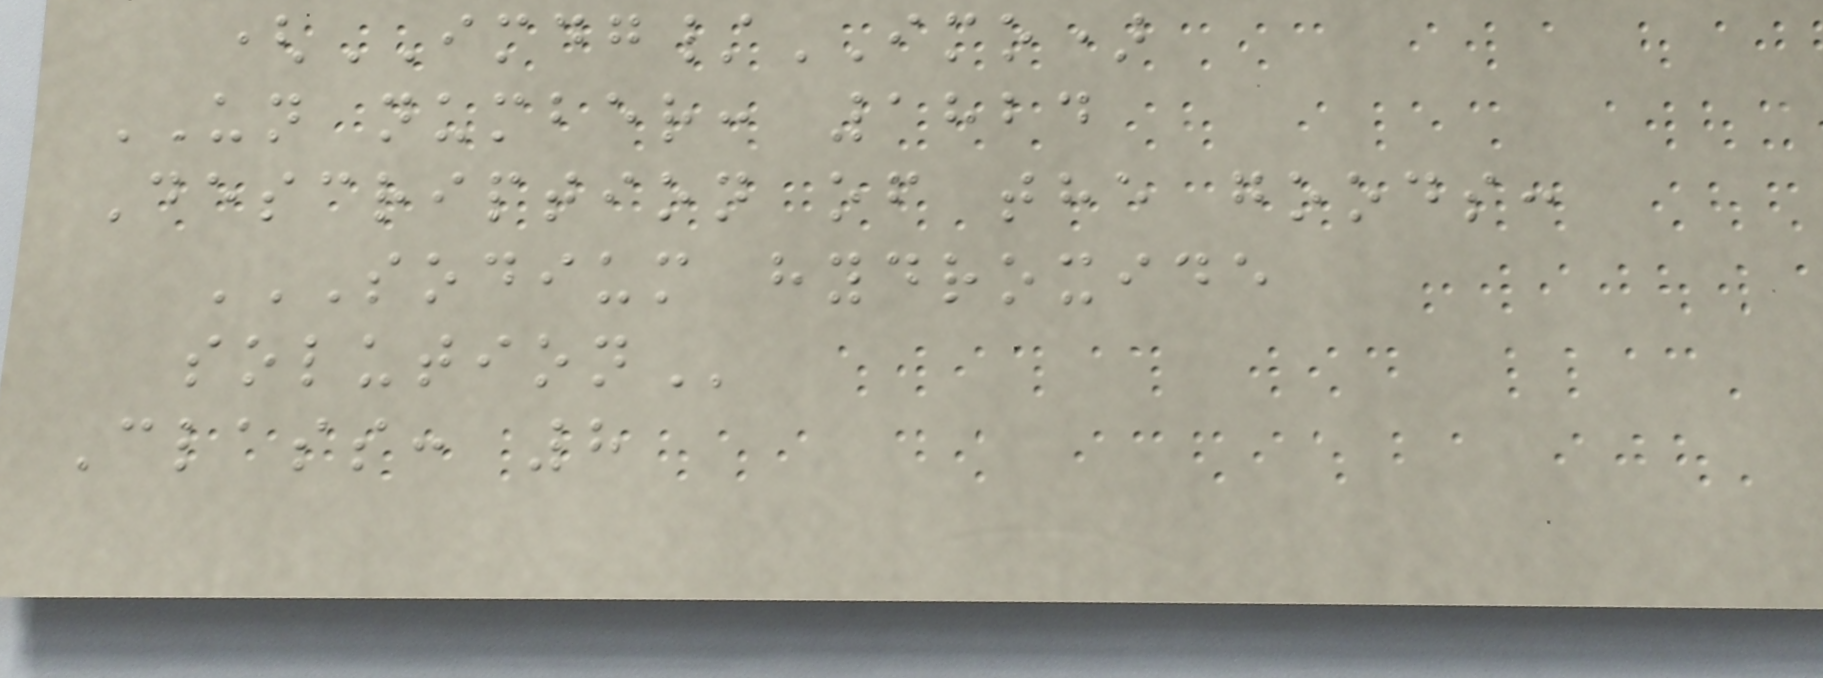(IMDG/IMO)
UN number: 1824
Description of the goods:
SODIUM HYDROXIDE
SOLUTION
Class: 8
